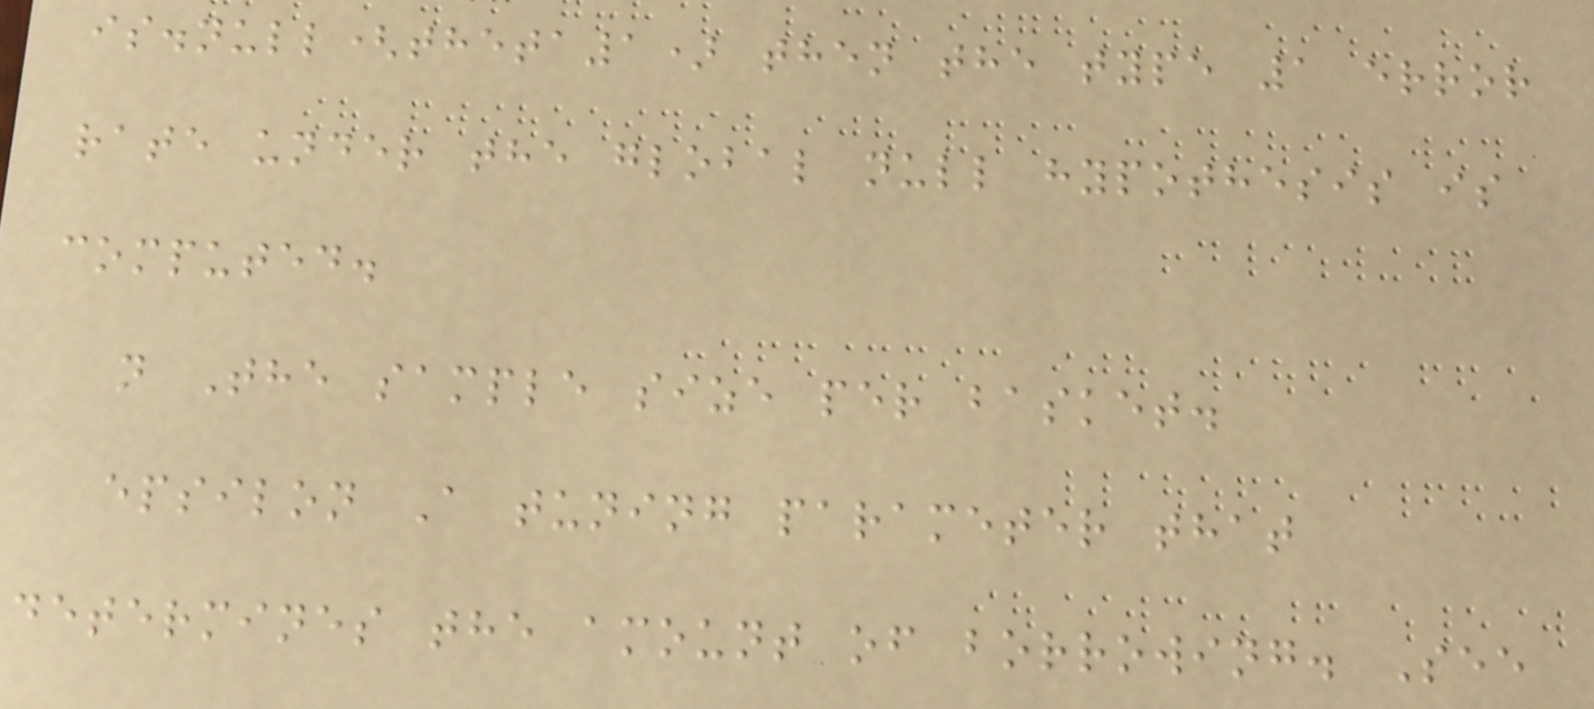is.null(theta1) then the type 1 error
rate under the global null hypothesis is
computed.
n The sample size per basket.
epsilon A tuning parameter that
determines the amount of borrowing. See
